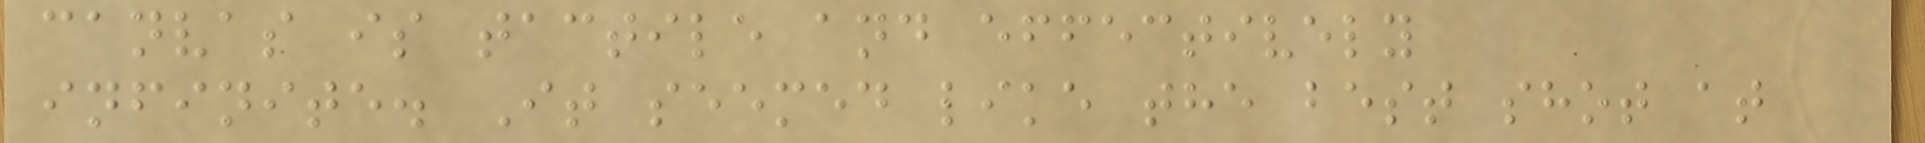canvas is tactile and effectively
infinite. It seemed like the best shot at
